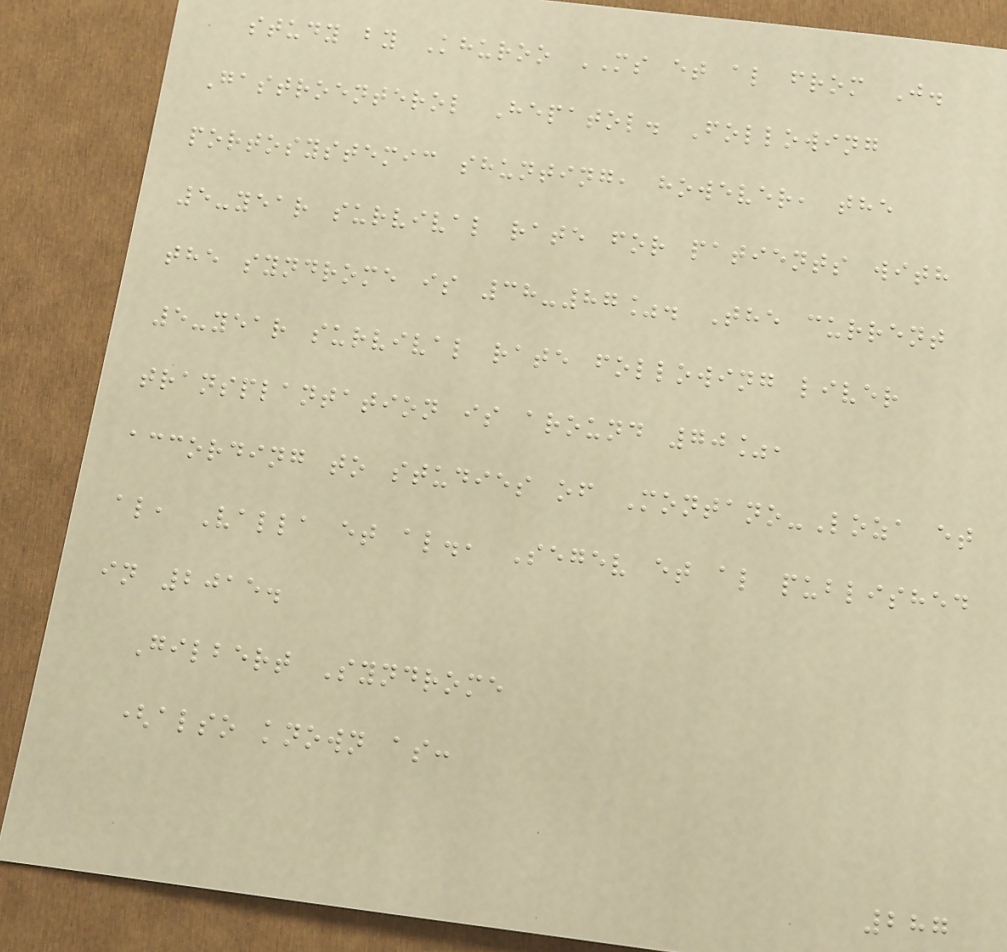study by Khuroo MS et al from J.
Gastroenterol Hepatol. Following
portosystemic shunting, however, the
5-year survival rate for patients with
the syndrome is 38-87%. The current
5-year survival rate following liver
transplantation is around 70%,
according to studies of Montano-Loza et
al, Valla et al., Segev et al published
in 2015.
Gilbert Syndrome
(also known as:
287
